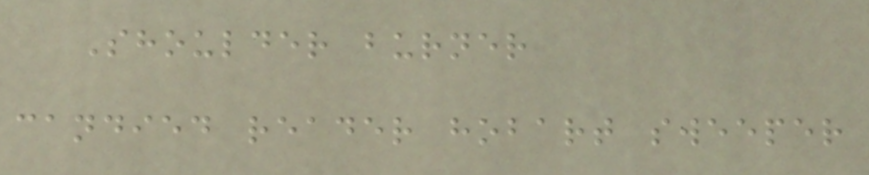Shoulder burner
candied reader hobart sweeper
